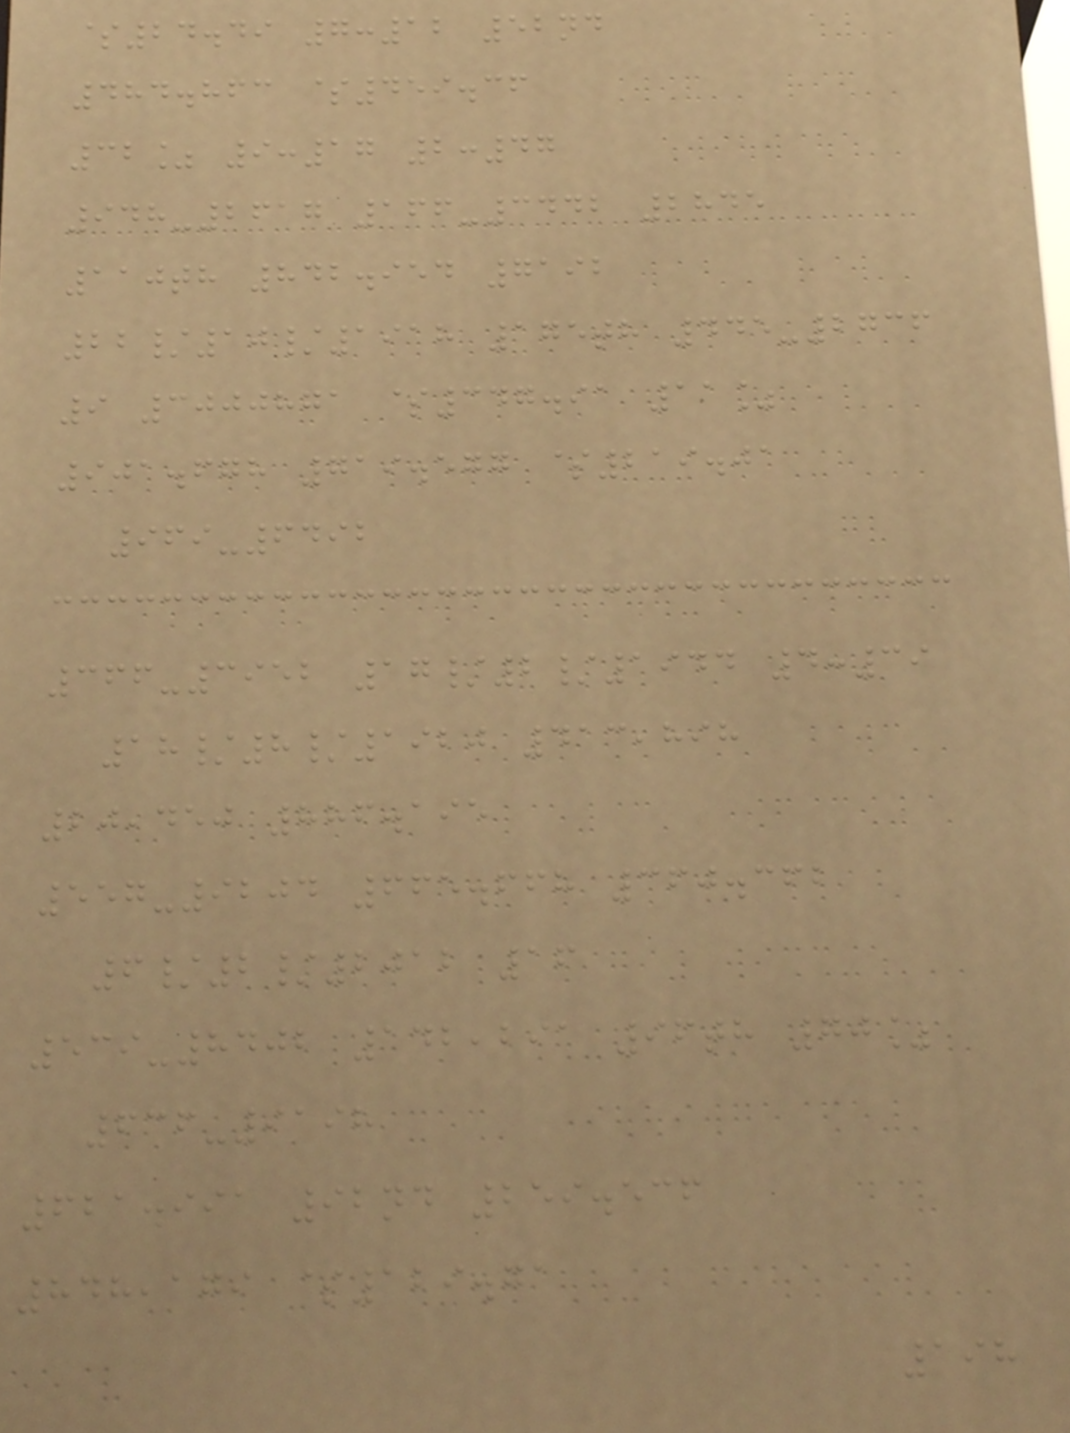$24.49 7:12 52nd
484.863 $459.36
32% 9:17 2:47
948-2617 166-3442 2845
110th 842.954 7192
22/10/1918 175th 445-2736
9 3000871 $347.91 11%
901.678 719.577 $219.01
969-6492
366-3952 17/2/1944 4:39
18/8/1920 413,898
20,450 886.195
557-9204 665.668 360.362
6/2/2012 16
539-8402 142,291 96th 70%
636-9198
621.991 92nd 259.536
848,179 $129.71
198
